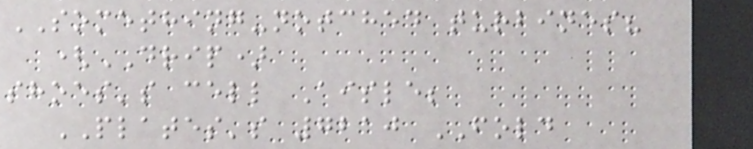SOMETHING-notched turbines?
(DRIP)
shoes's cell Aisle;
PLATES's 7210 FOLD
